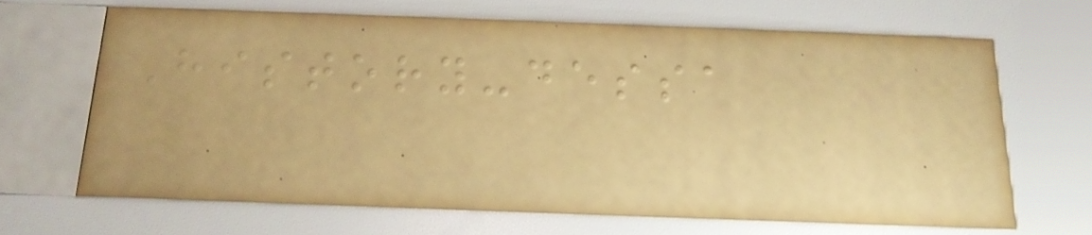History-dessa
